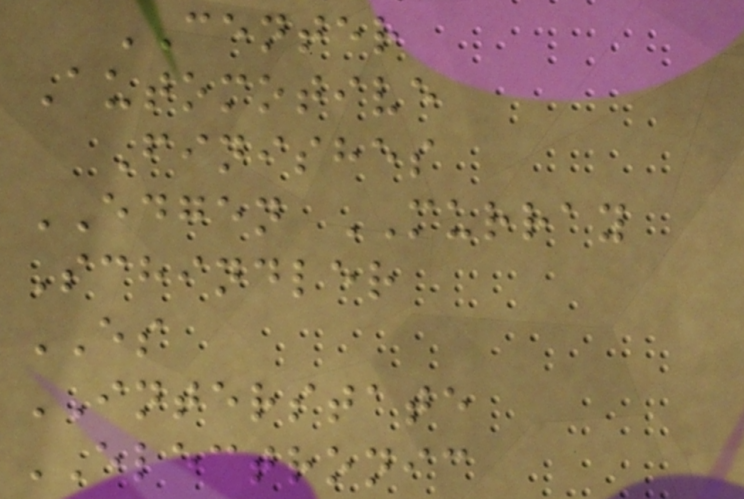CENTER
Automotive
Finishes
EDGEN MURRAY
Schindler
ES
INTERSTATE
ELECTRONIC
